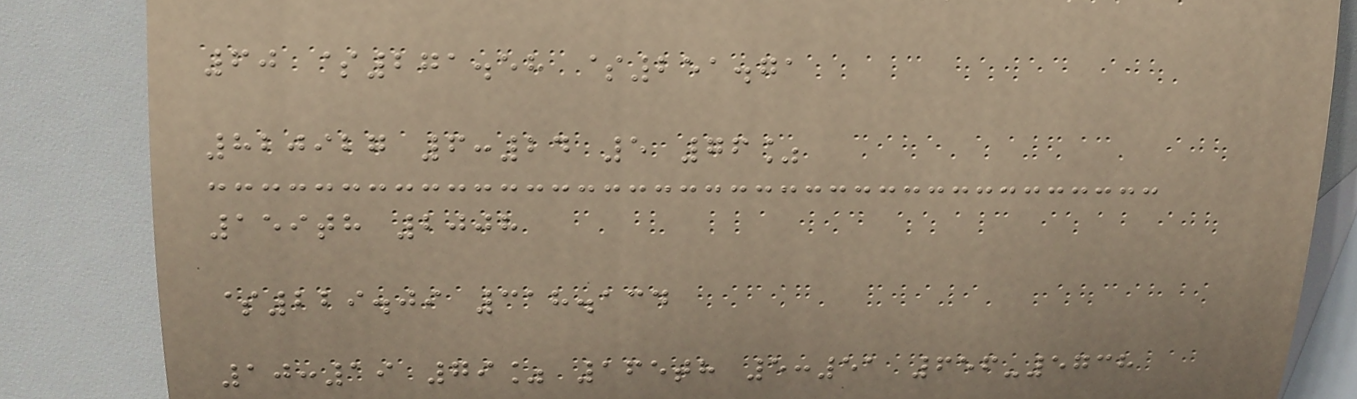60 $271.58 $251.71
820927 6:24 5 76%
159th 2008
$229.09 318.134
10:19 79% 165th 5:51 656-5738
